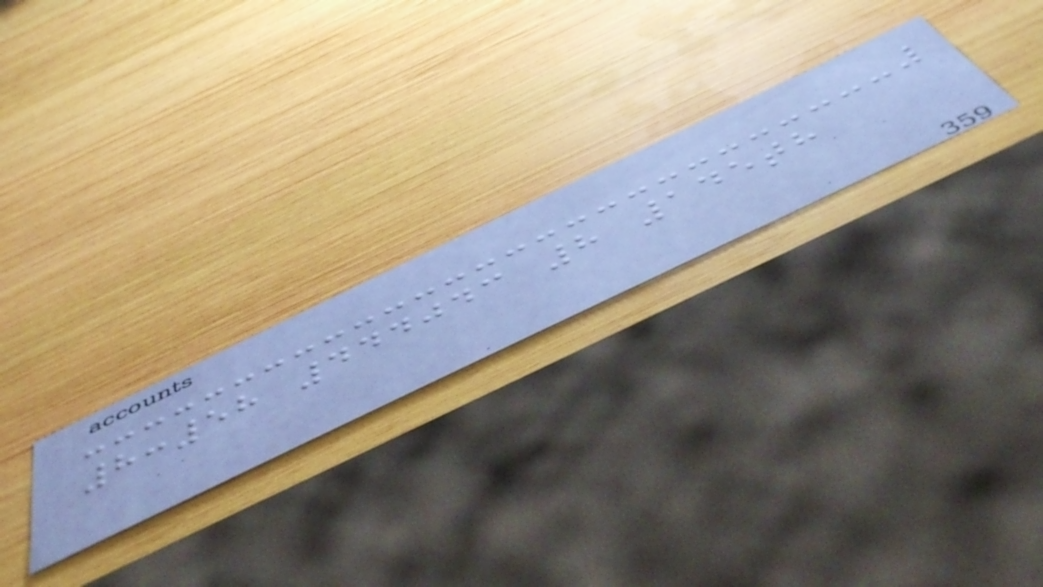8:58 444043 8 145th
